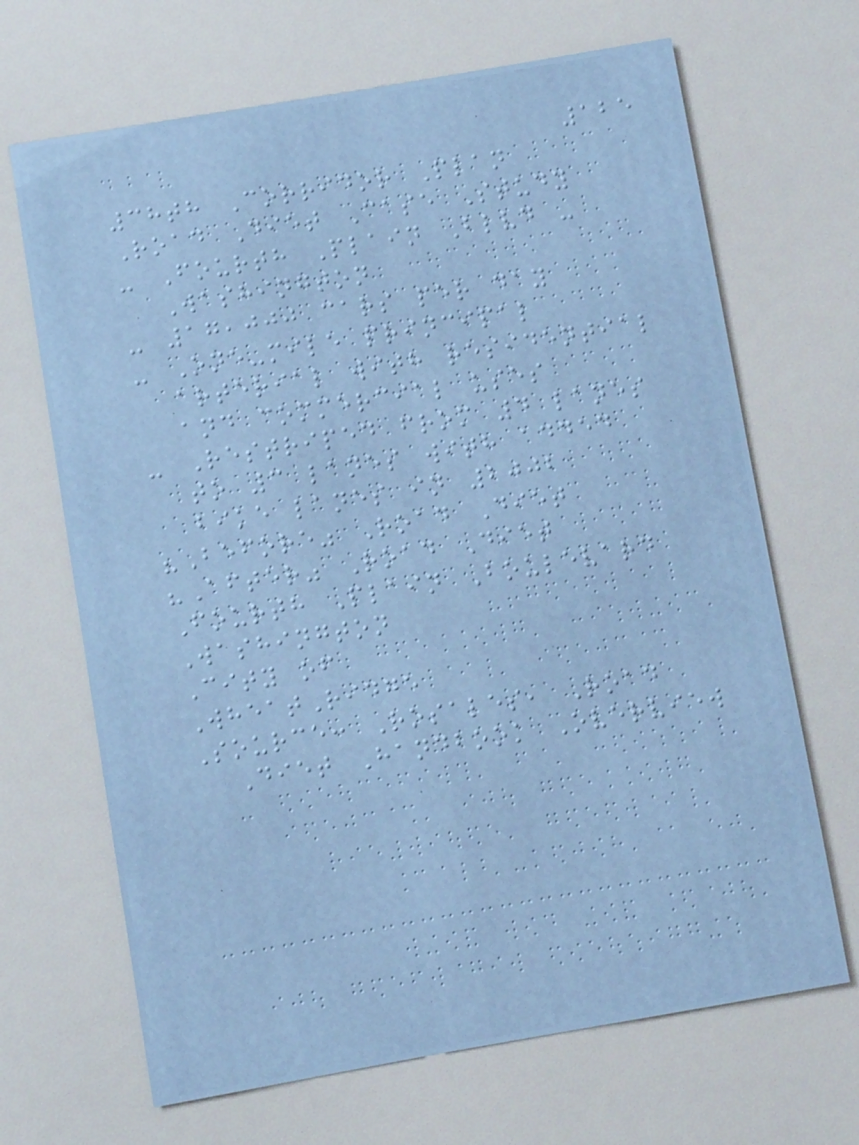125
38th Corridor Plan
Road Diet Case Study
- Fourth Plain Blvd -
Washington
- 17,000 cars per day
- One-mile principal
arterial with residential
and commercial uses
- Restriped from 4 lanes
to 3 lanes with added
bike lanes in 2002
"Before" Road Diet
"After" Road Diet
Fourth Plain Boulevard
Washington
City of
WheatRidge
Source: Rosales, Road
Diet Handbook Overview
